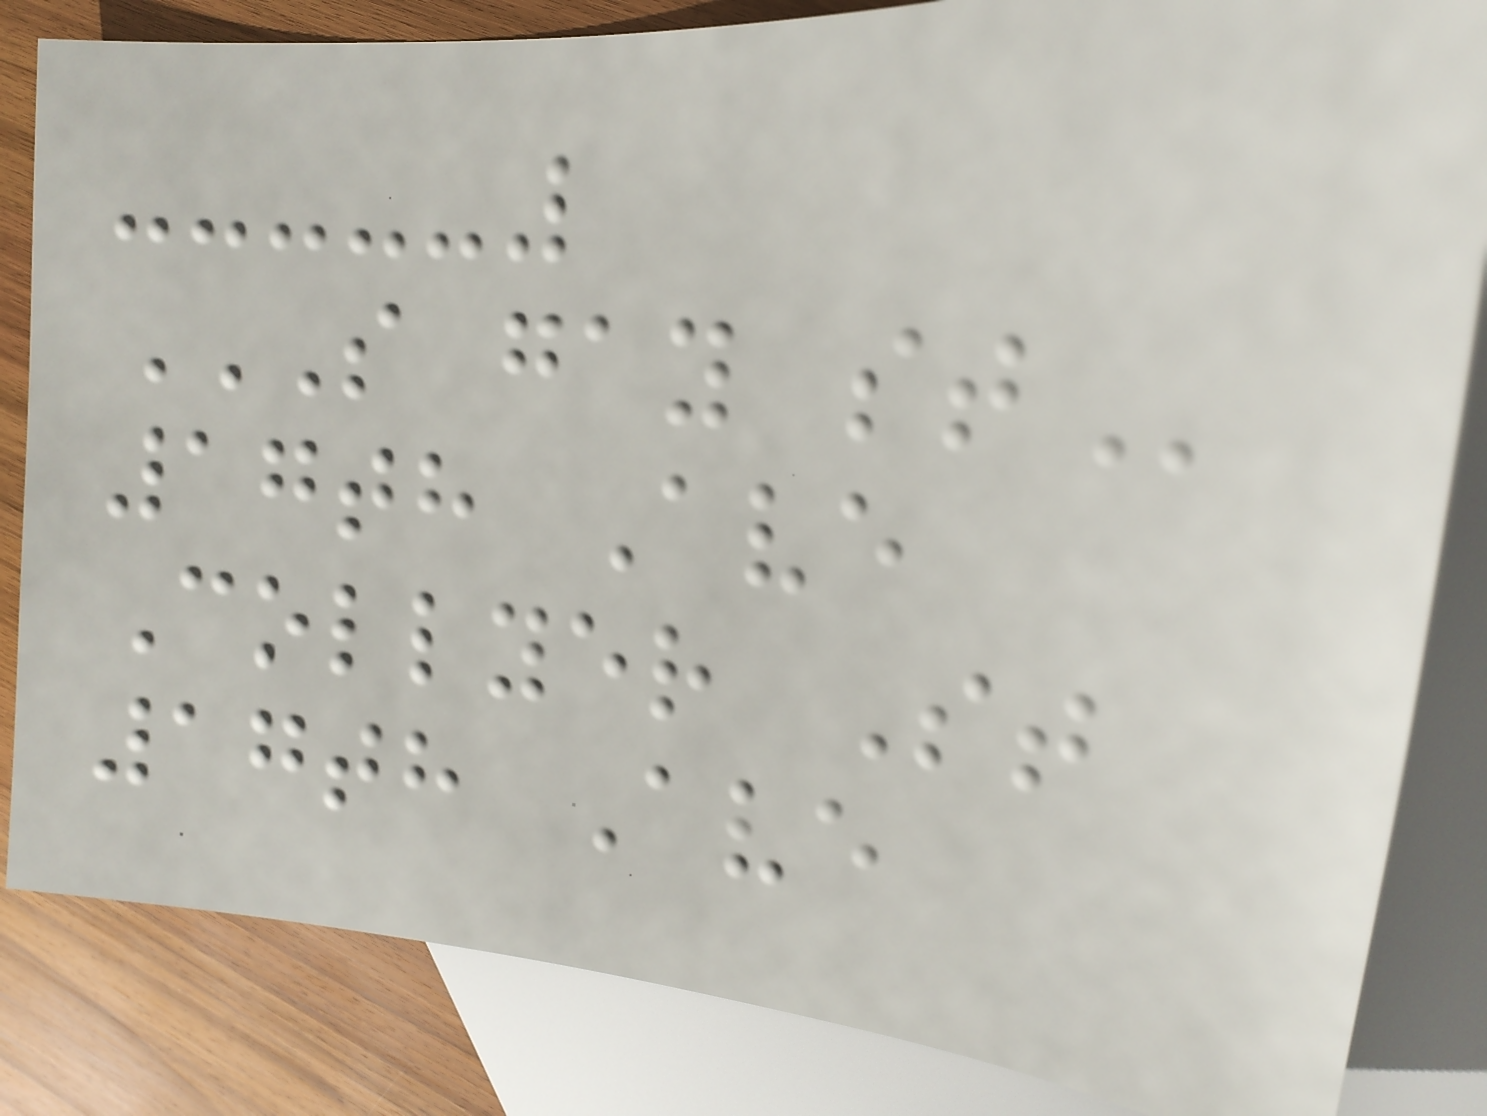S GAY ST
17th Ave
Collyer St
17th Ave
